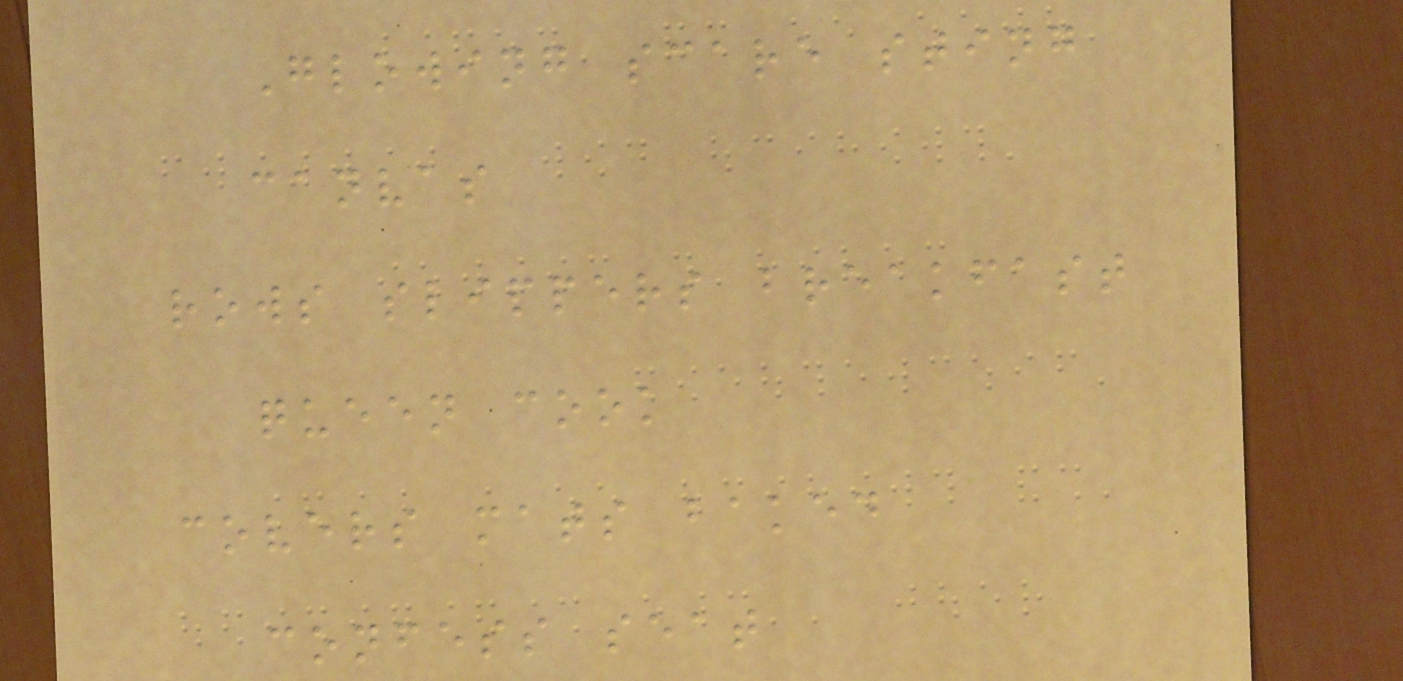Glowing scare sting
canvas
rows slippers breakfast
queen cook
covers mats baked
confess seat
